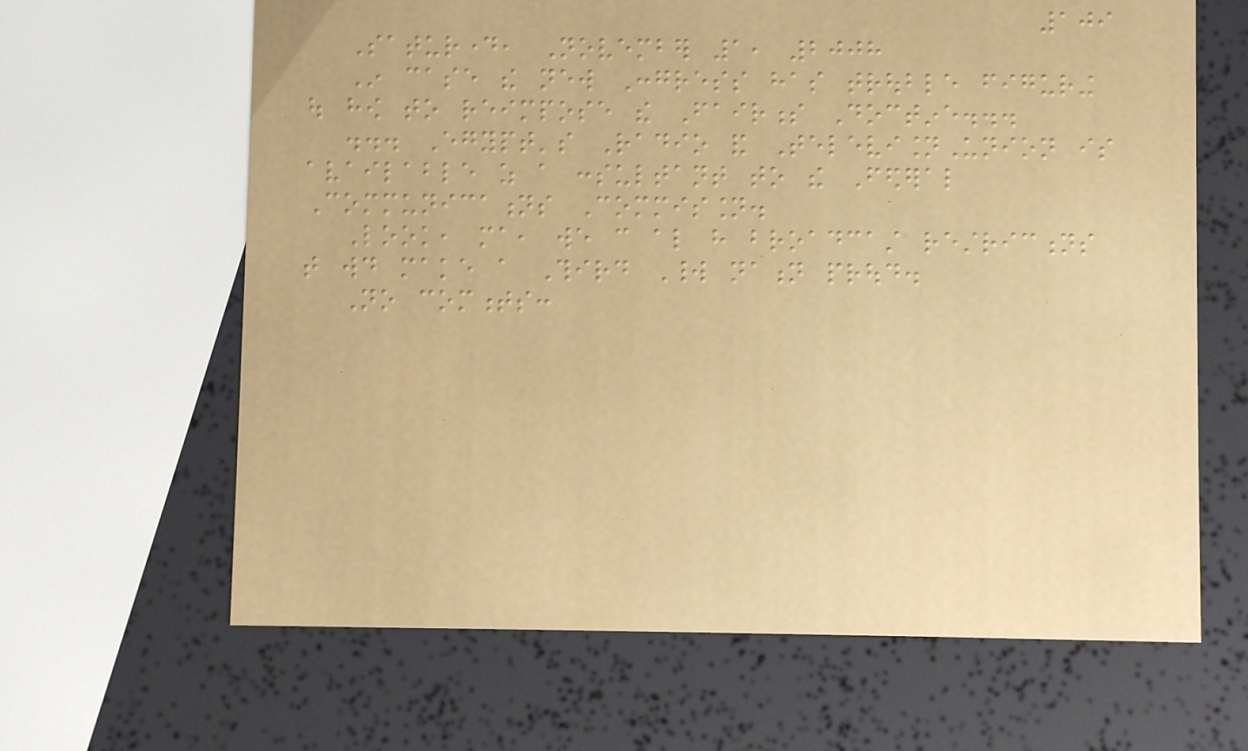109
Saturday, November 1, 2008
In case the new Congress has trouble figuring
out how to reimpose the Fairness Doctine...
... Egypt's Radio and TelevisionUnion is
available as a consultant to the Federal
Communications Commission.
Look, ma, we can also have broadcast restrictions
that would make a Third World nation proud.
No comments:
